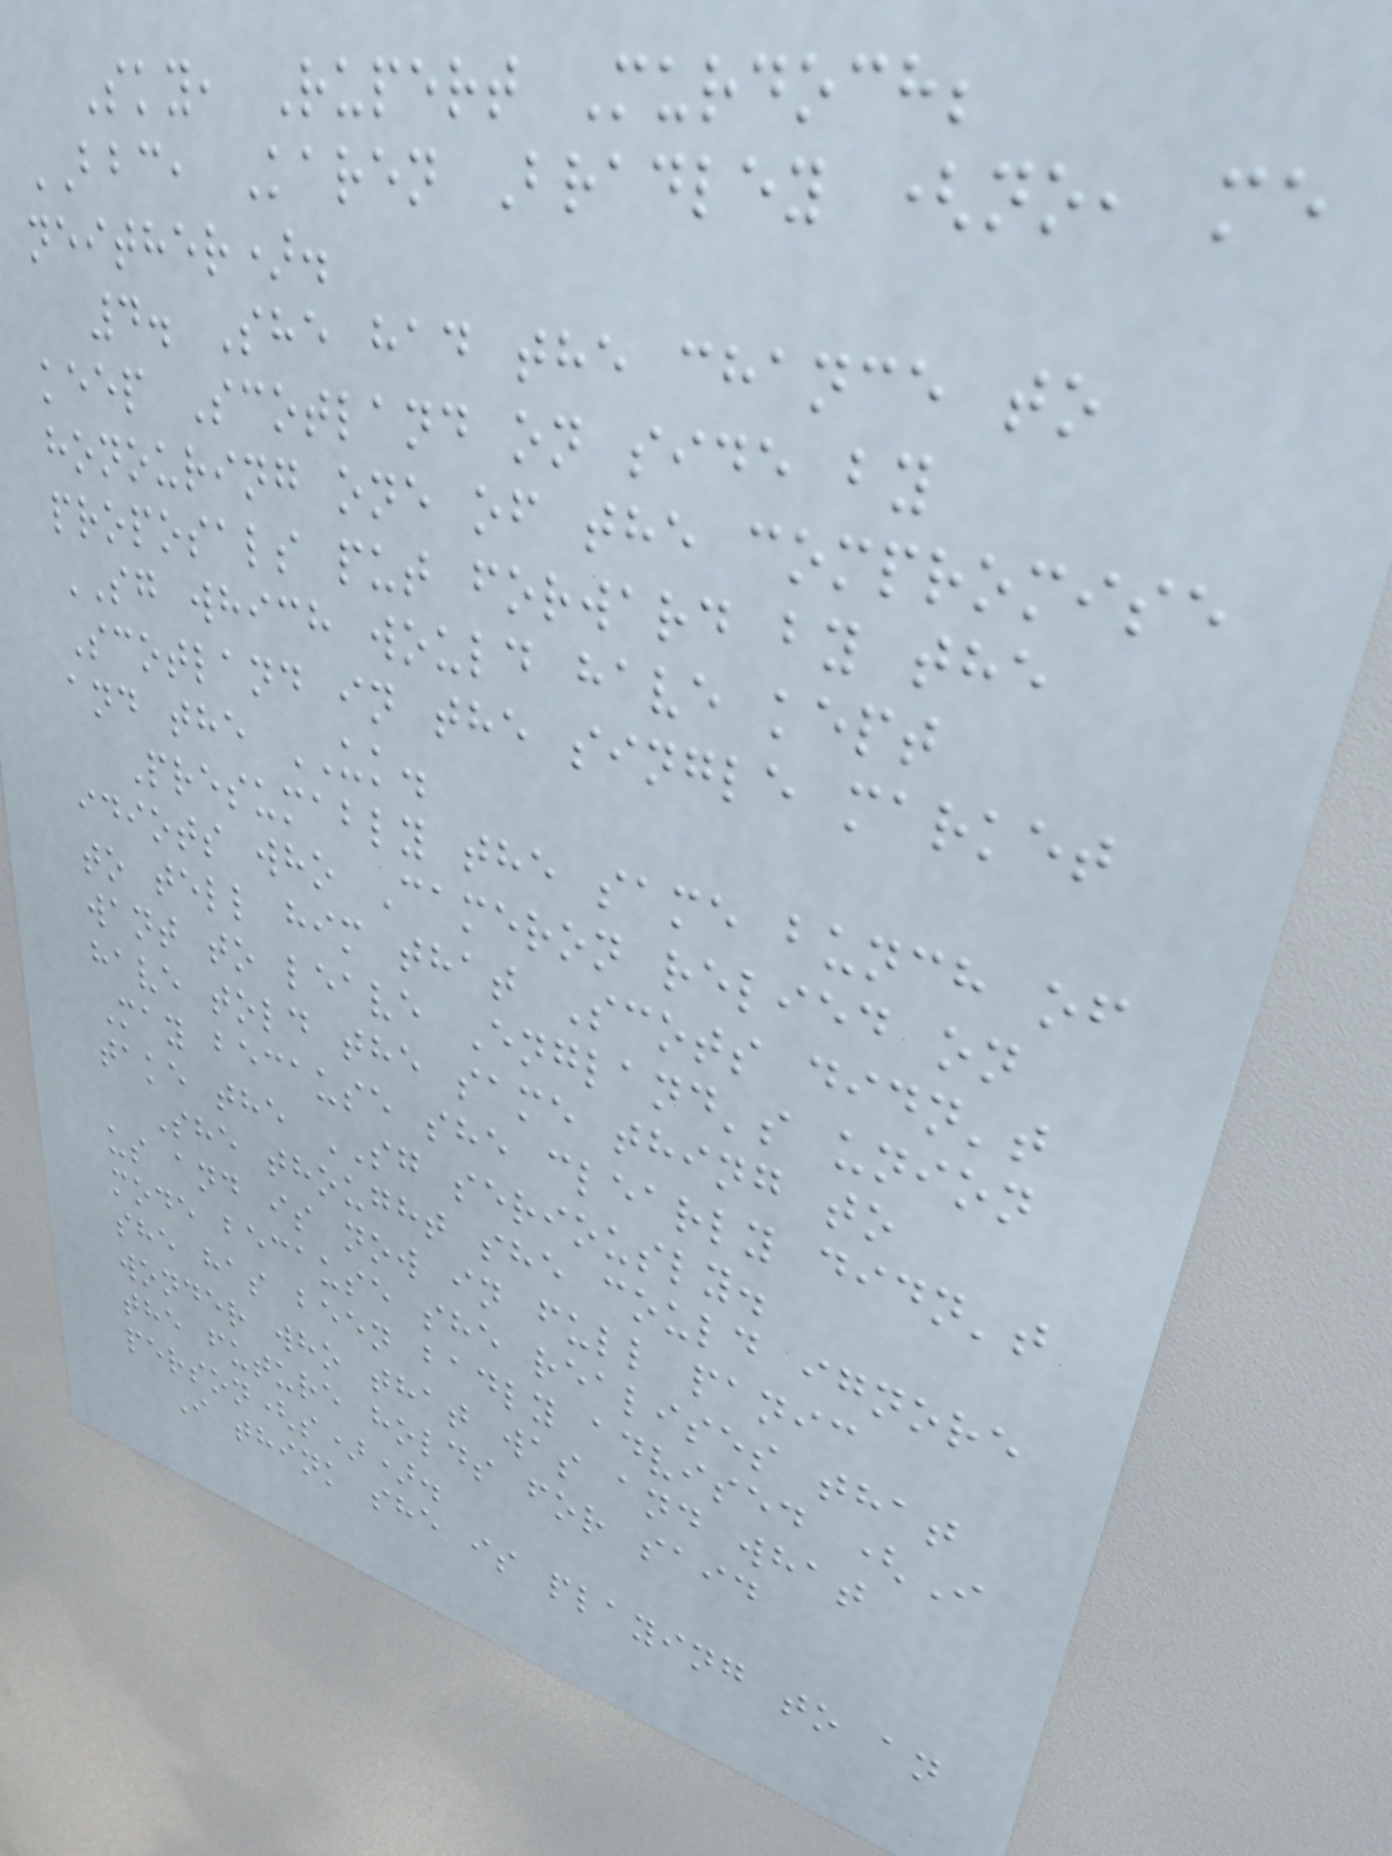Sky, Rupert Murdoch;
BBC, Karen Bradley (no, me
neither).
4. She had the chance to
keep Scotland on side by
honouring one of the compromise
proposals put forward by the
SG which would have kept
Scotland in the single market
and the UK.
Presumably the same bunch of
idiots who Cameron relied on
to tell him that Scots didn't
want to leave England's union
have told the same thing to
May because she clearly didn't
take the SG seriously.
She thought she could ignore
us and is now in full panic
mode because she realises that
she has been badly advised (I
wonder who that was and what
the future holds for said
person(s)).
I think she is playing to an
